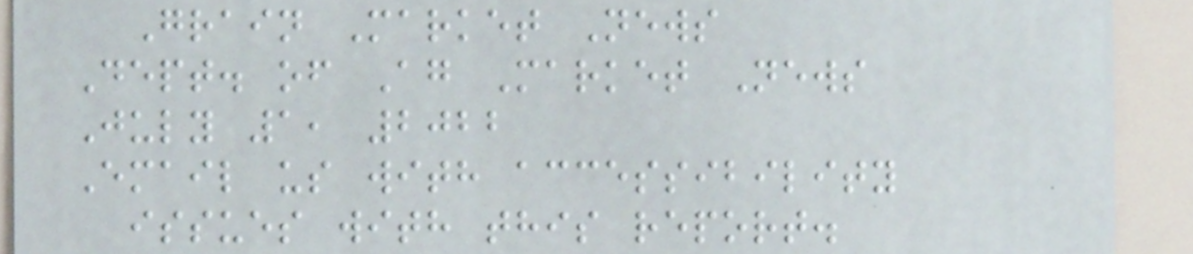Grain Market News
Dept. of Ag Market News
July 1, 2022
Email us with accessibility
issues with this report.
